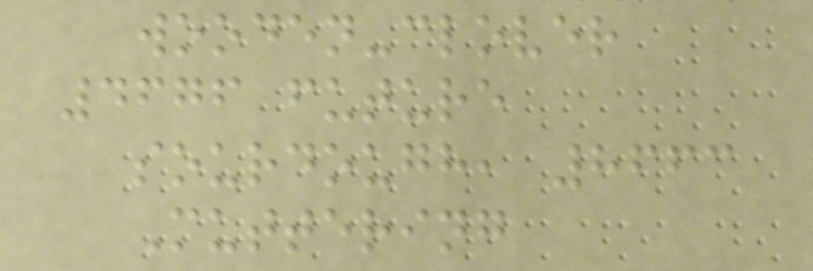wooden-clover
4676 future
sourdough, 8663
Muttering
